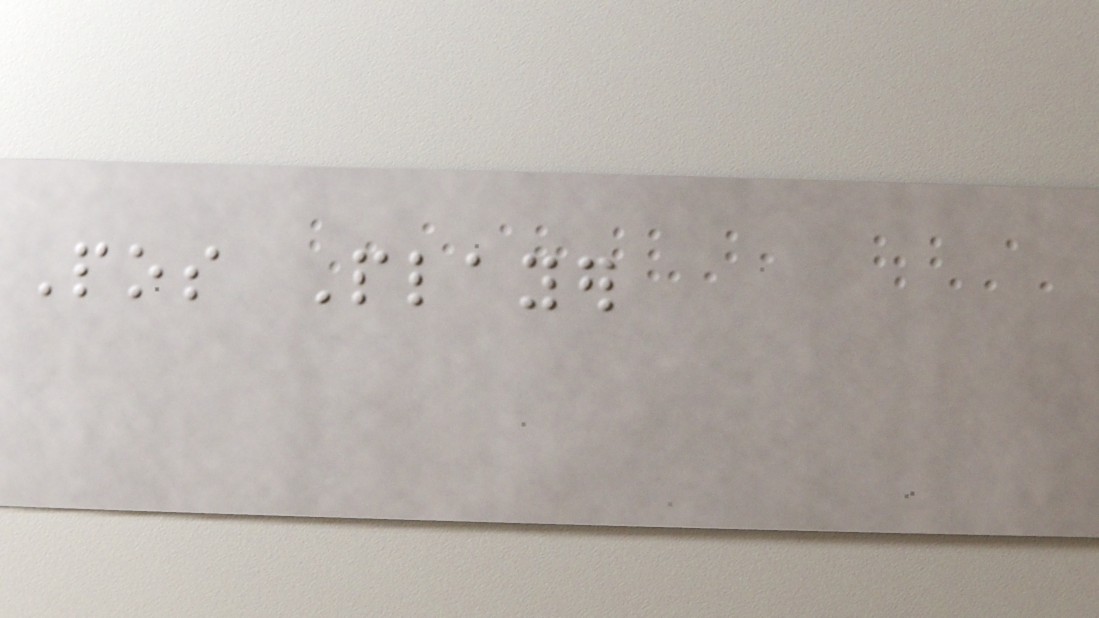Pos Player
